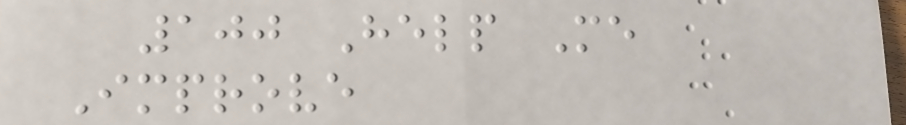100 Help Me
Improve
